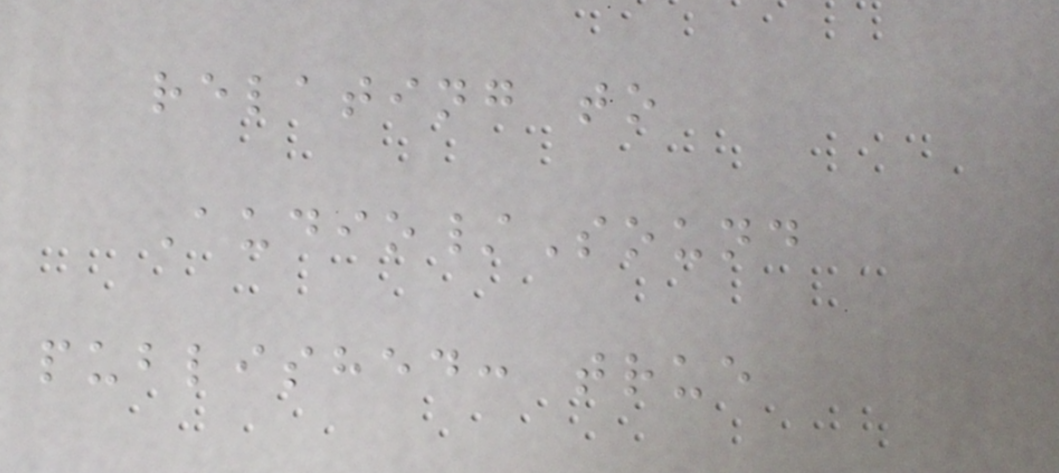relating to
Audio/Sound
published: true
